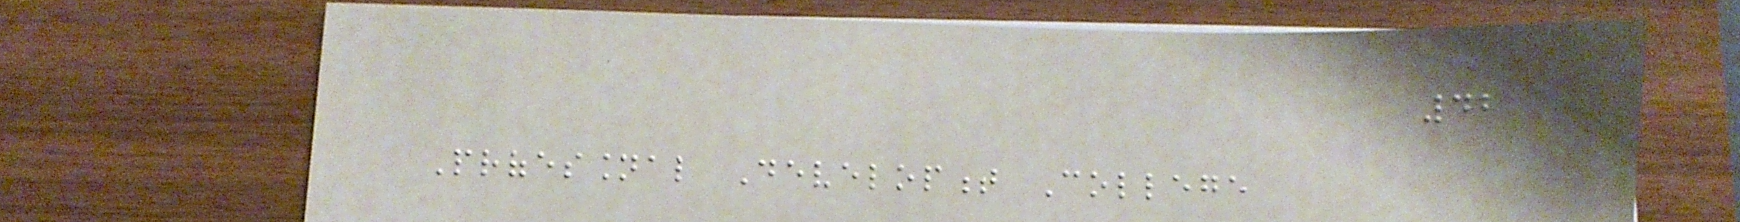42
Professional Development College
